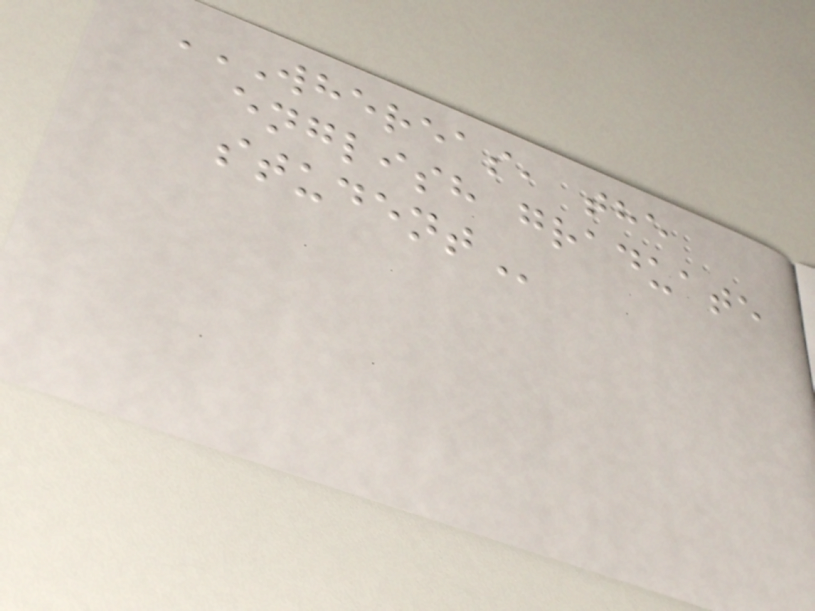WHEREAS, THE
ENGLISH GRADUATE
STUDENT
